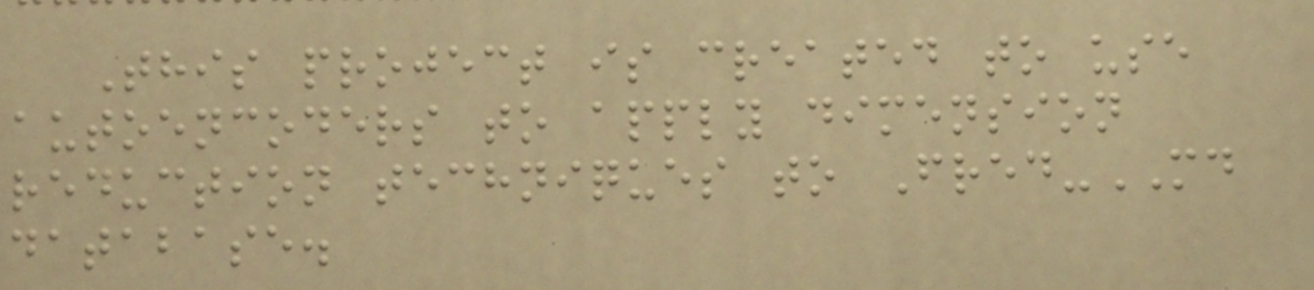This project is created to use
autoencoders to apply dimension
reduction techniques to Fred-MD
database.
